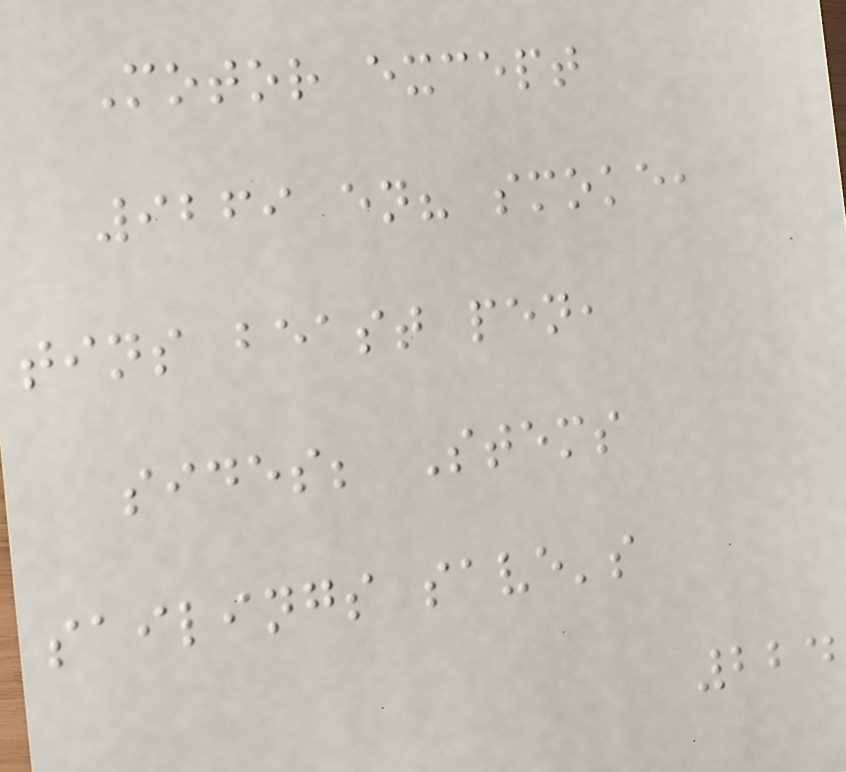Motor except
9269 en? smoke,
tins beast pen,
sides; Stems
sailings save's
224
